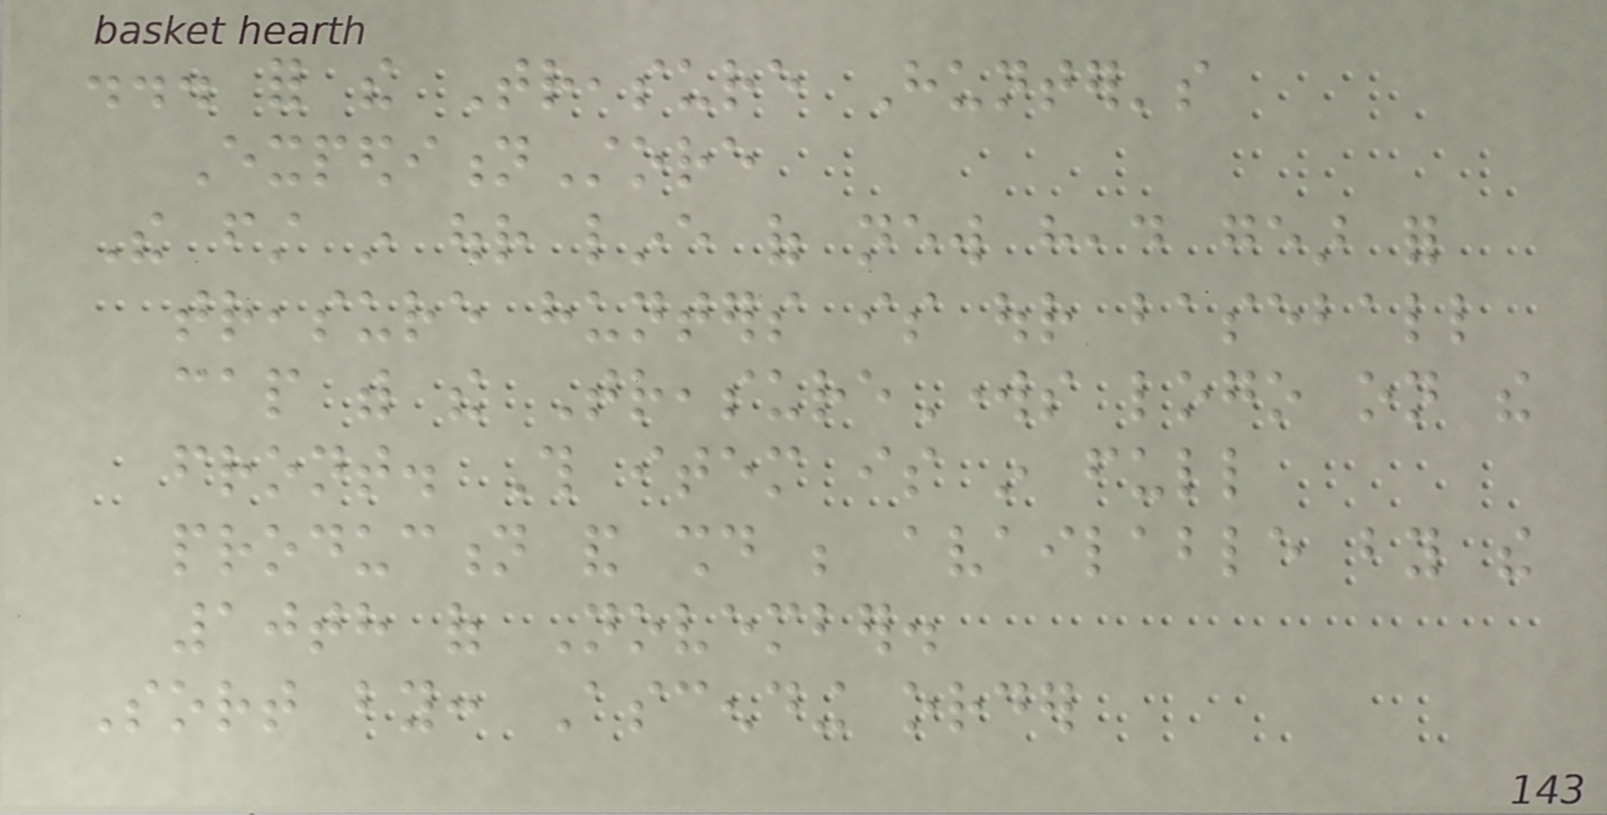... for the Treasure Hunter's
ExpeditionStore
The first in our line of new head gear for
treasure hunters is our baseball
cap with the TreasureWorks logo on the
front. This item is in full
production and should be available by the
10th of November.
Sort by: Ascending order
